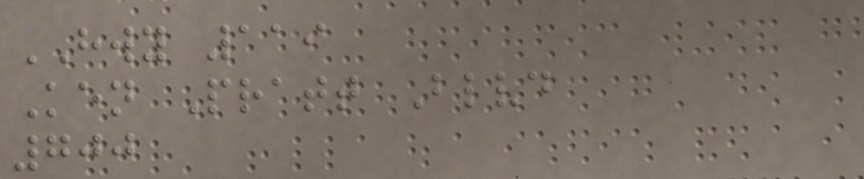HWY 119
Ken Pratt Blvd
700
